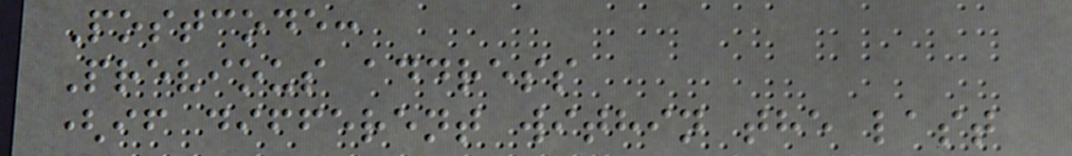Postcode:
Previous address
(if different within the last
